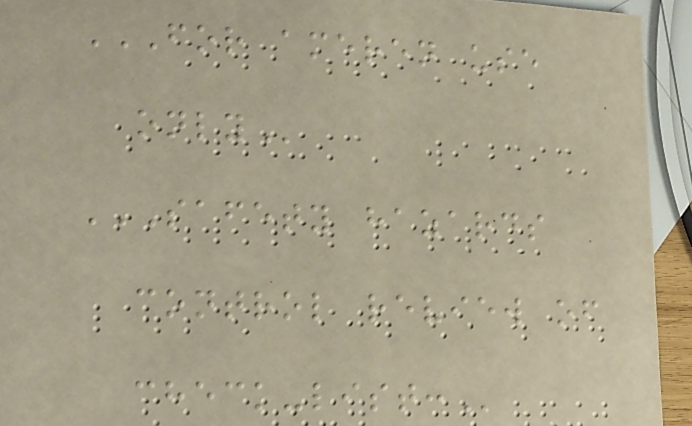FOR AMEREN USE
ONLY
SAFETY HAZARDS
CONTROL REVIEW OF
CHECK-LIST:
